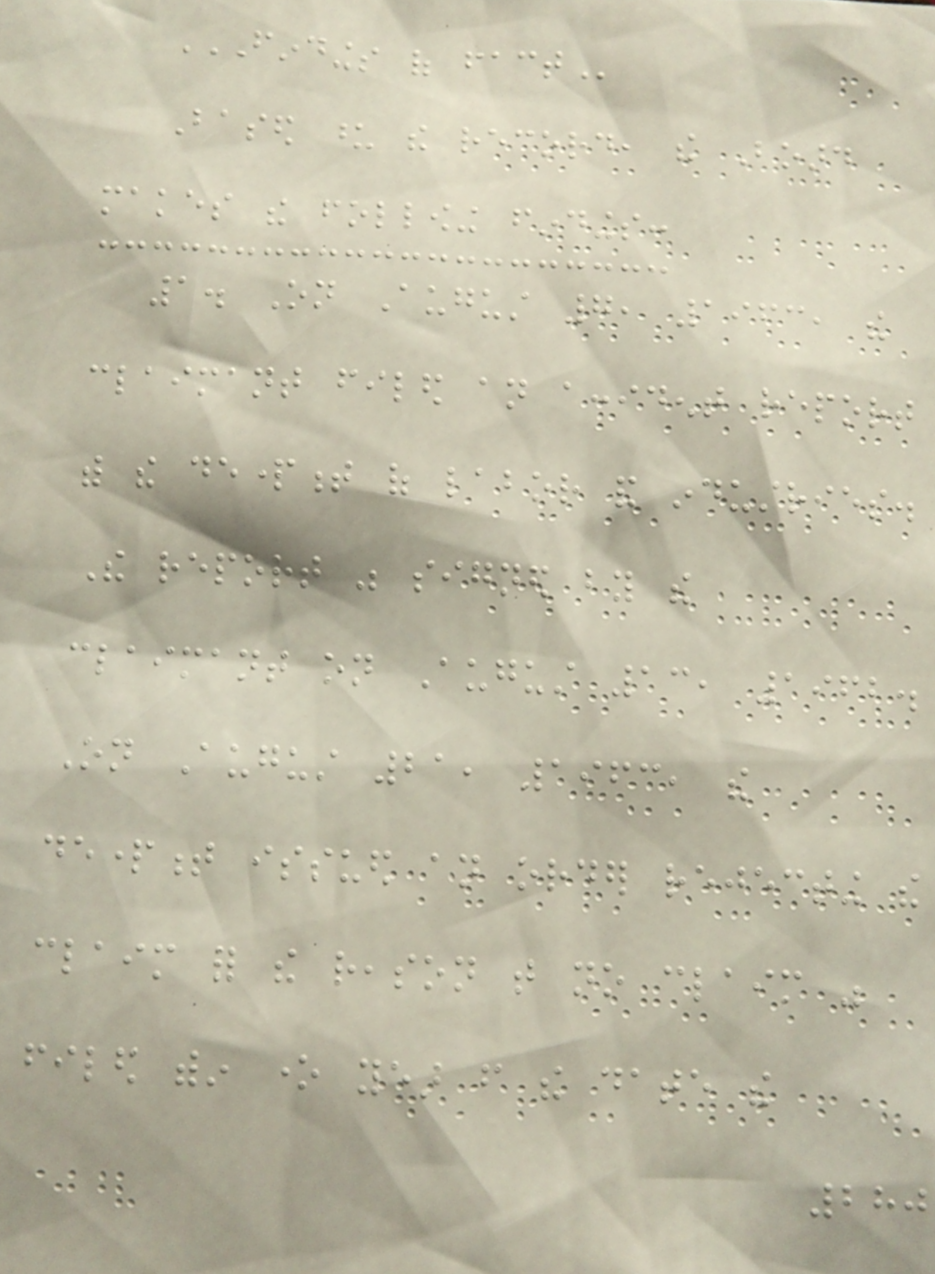FINDINGS OF FACT
Based upon the record, the Board
makes the following findings:
1. On August 7, 1963, the
claimant filed an accident report
with the department of labor and industries.
The report was signed by the
claimant on August 13, 1962.
On August 21, 1963, the
department issued an order rejecting the
claim for the reason that no claim was
filed within one year from the date the
280
